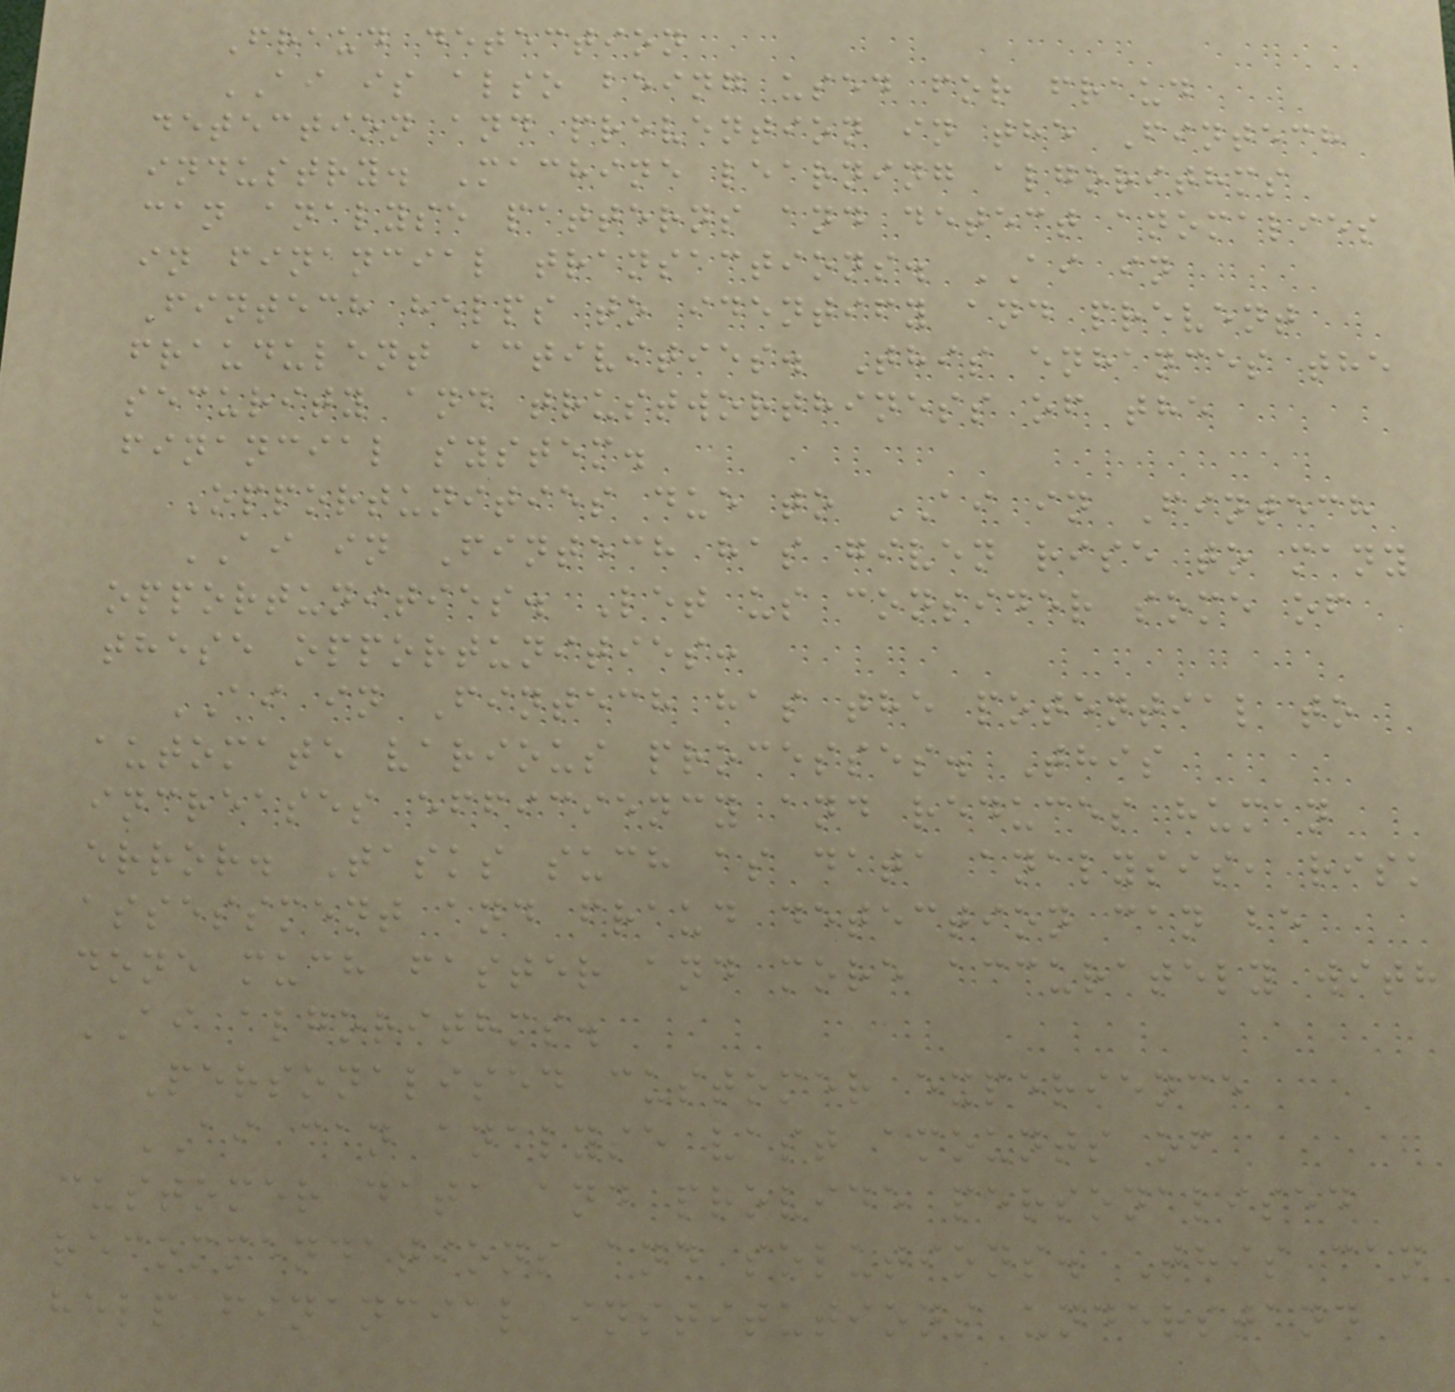Fraud detection
AI is also being used for fraud
detection and prevention in the Fintech
industry. Machine learning algorithms
can analyse patterns and detect anomalies
in financial transactions. AI in
Fintech helps to identify and prevent
fraudulent activities. This enhances the
security and trustworthiness of the
financial system.
Opportunities due to AI in Fintech
AI in Fintech has given rise to many
opportunities. Let us consider some of
these opportunities:
AI in Fintech has the potential to
automate various processes. This
increases efficiency and reduces human
error. Tasks such as data analysis, risk
assessment and fraud detection can be
done much faster and more accurately with
AI algorithms.
Personalised customer experience
AI can analyse vast amounts of
customer data and provide personalised
recommendations and solutions. This can
help financial institutions understand
